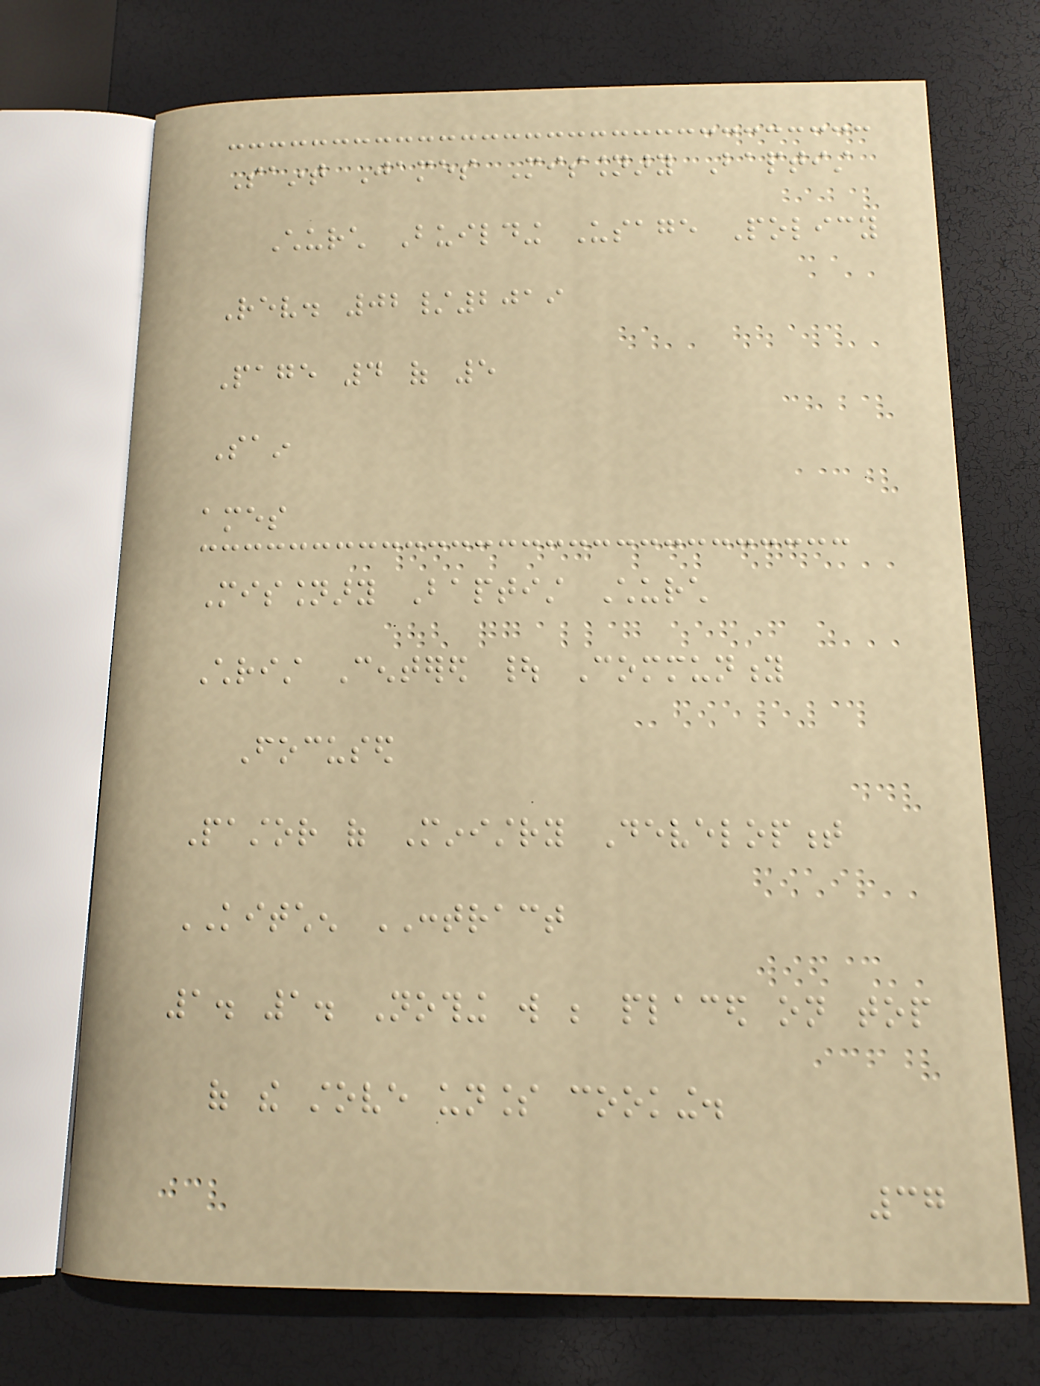Saint James Missionary Baptist
Church Building Usage Policy
Rev. 02/2019
Page 4 of 5
Sain
ames
Missionary Baptist Church
Christ Centered | Community
Focused
Pastor of Ministry Development
KITCHEN CONTRACT
1. 1. Nothing will be placed on top
of the stove unless cooking.
37
